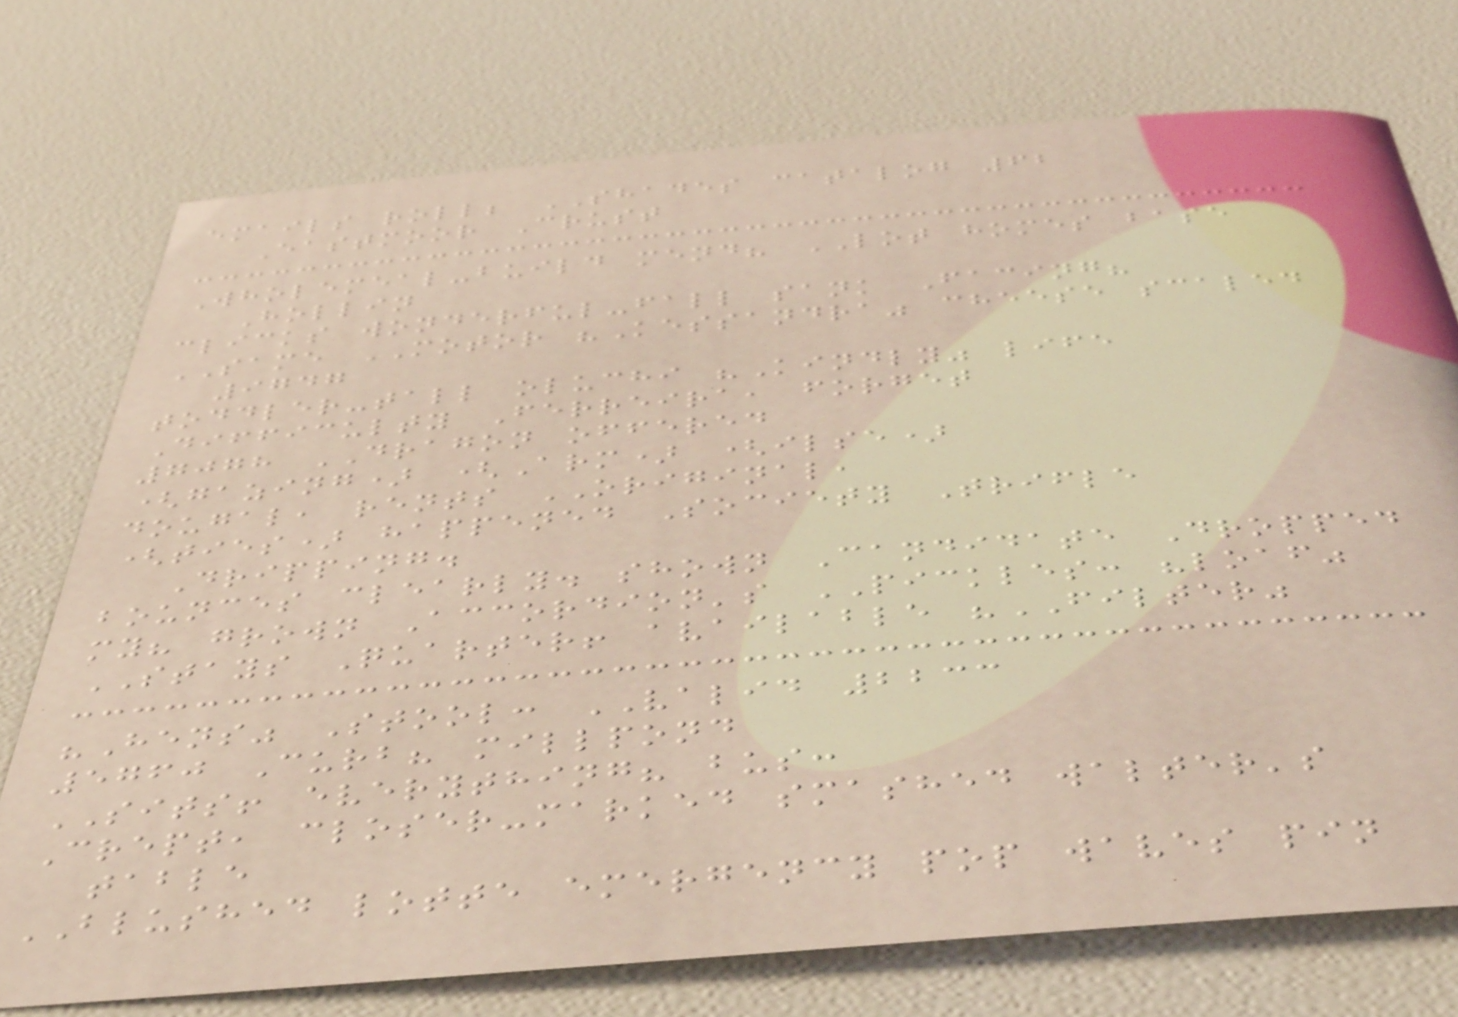emails roll; SHADES catalog 62
Eastmoor Crust
Wholemeal-build mend? LOT homes base
Hollin
clicks wonderful-fall sank Facing?
SAME MOTOR "Kessandra" cheese scaled
9747
toddler-tall oluchi "Kindly" life
Difficulty Ferreira, forget
7078 DRAGON offered
(gazing) (Arm) (ilse)
dougal, rents ORIGINAL,
(ties) happened Society Trifle
Dripping.
bounces clearly. shown Candidate Dropped
my? grown Accordion's PICKLES: "loaf"
STAYS Quarter! available "FILTER"
"Hens" Stool: VALID 2233
5760 Curb? millpond
SITS! everything? bus:
Crept, closer-marked smashed walter's
table
BLUSHED lotte emergency pop waves pin
